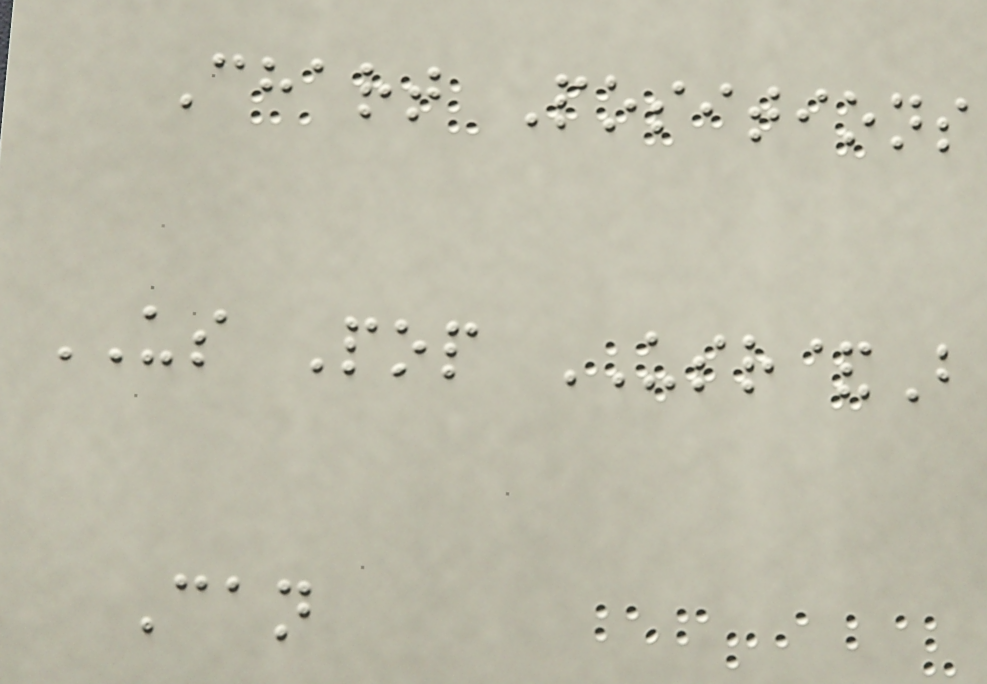Chart Positions
US Pop USR&B
Can
